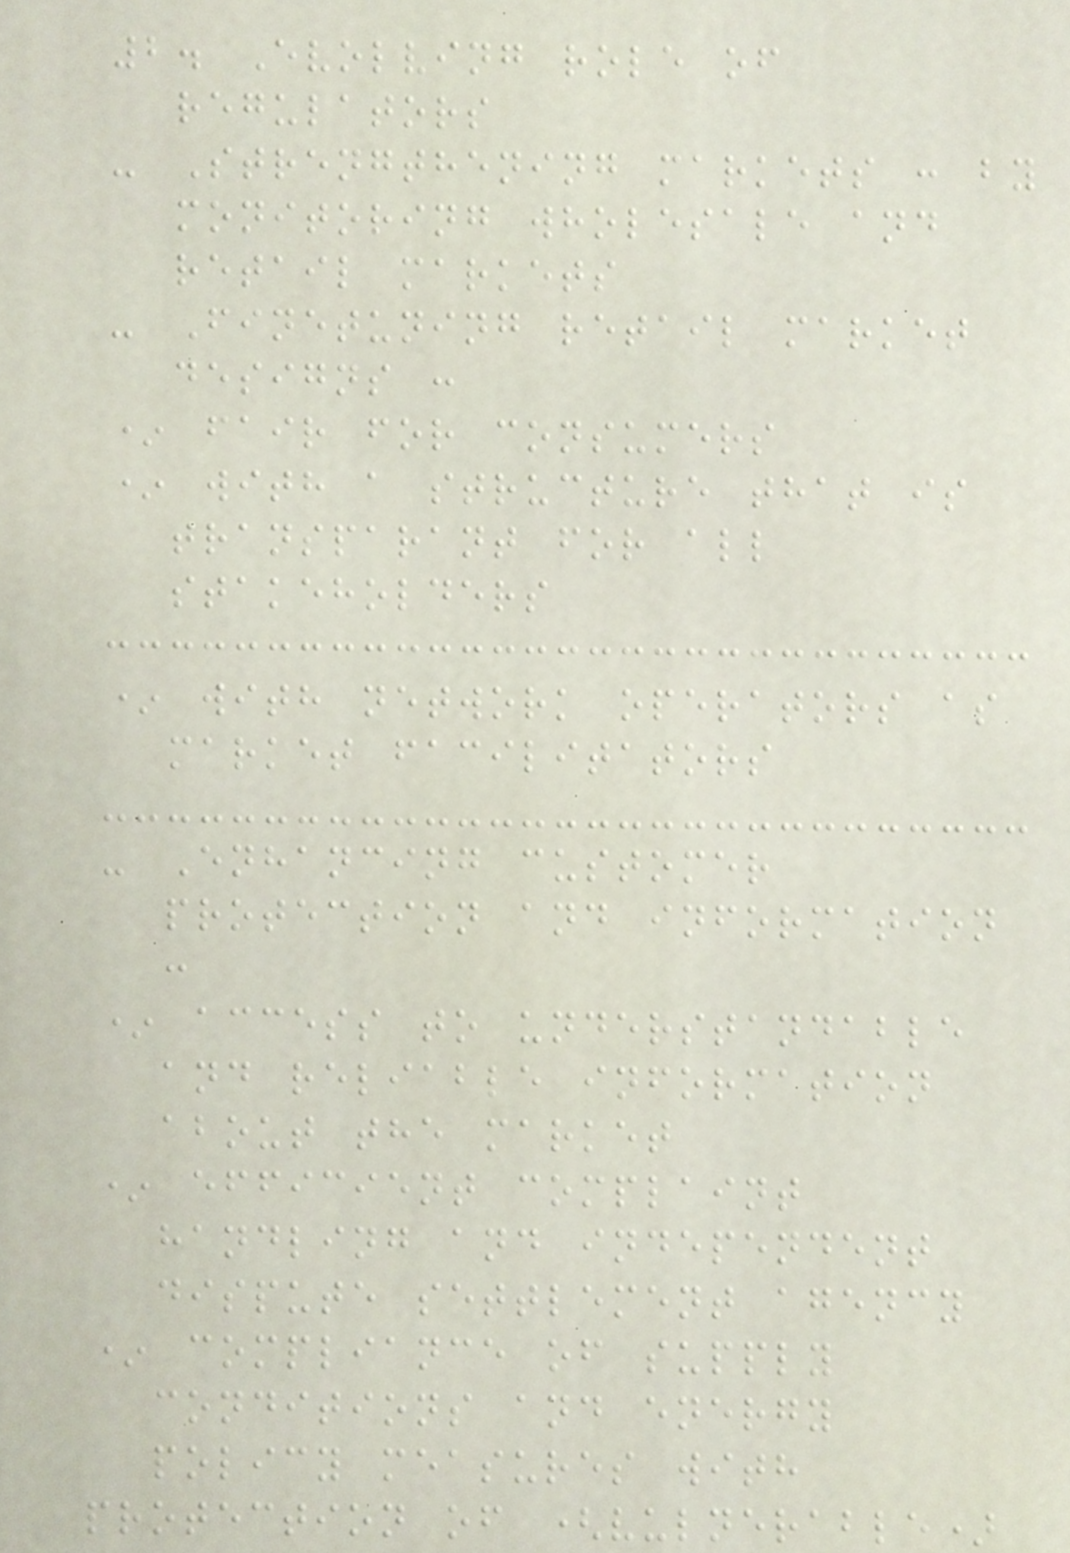2. Evolving role of
regulators
- Strengthening markets : by
monitoring wholesale and
retail markets
- Finetuning retail market
designs :
* fair for consumers
* with a structure that is
transparant for all
stakeholders
* with network operators as
market facilitators
- Enhancing customer
protection and information
:
* access to understandable
and reliable information
about the market
* efficient complaint
handling and independent
dispute settlement agency
* compliance of supply
conditions and energy
policy measures with
protection of (vulnerable)
